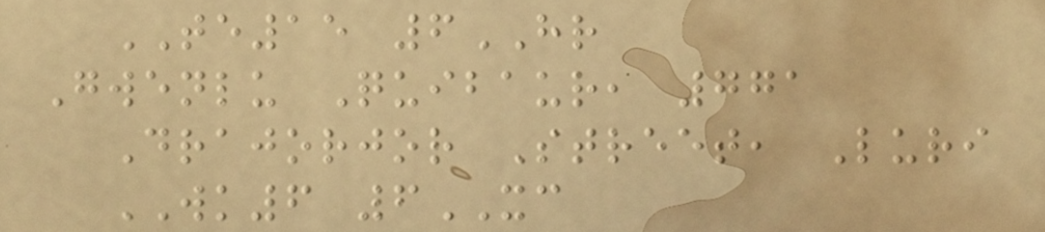TE15 6HR
Gwenlu Quibaur, 771
Drajorjor Street, Luri
WK6 6XC
